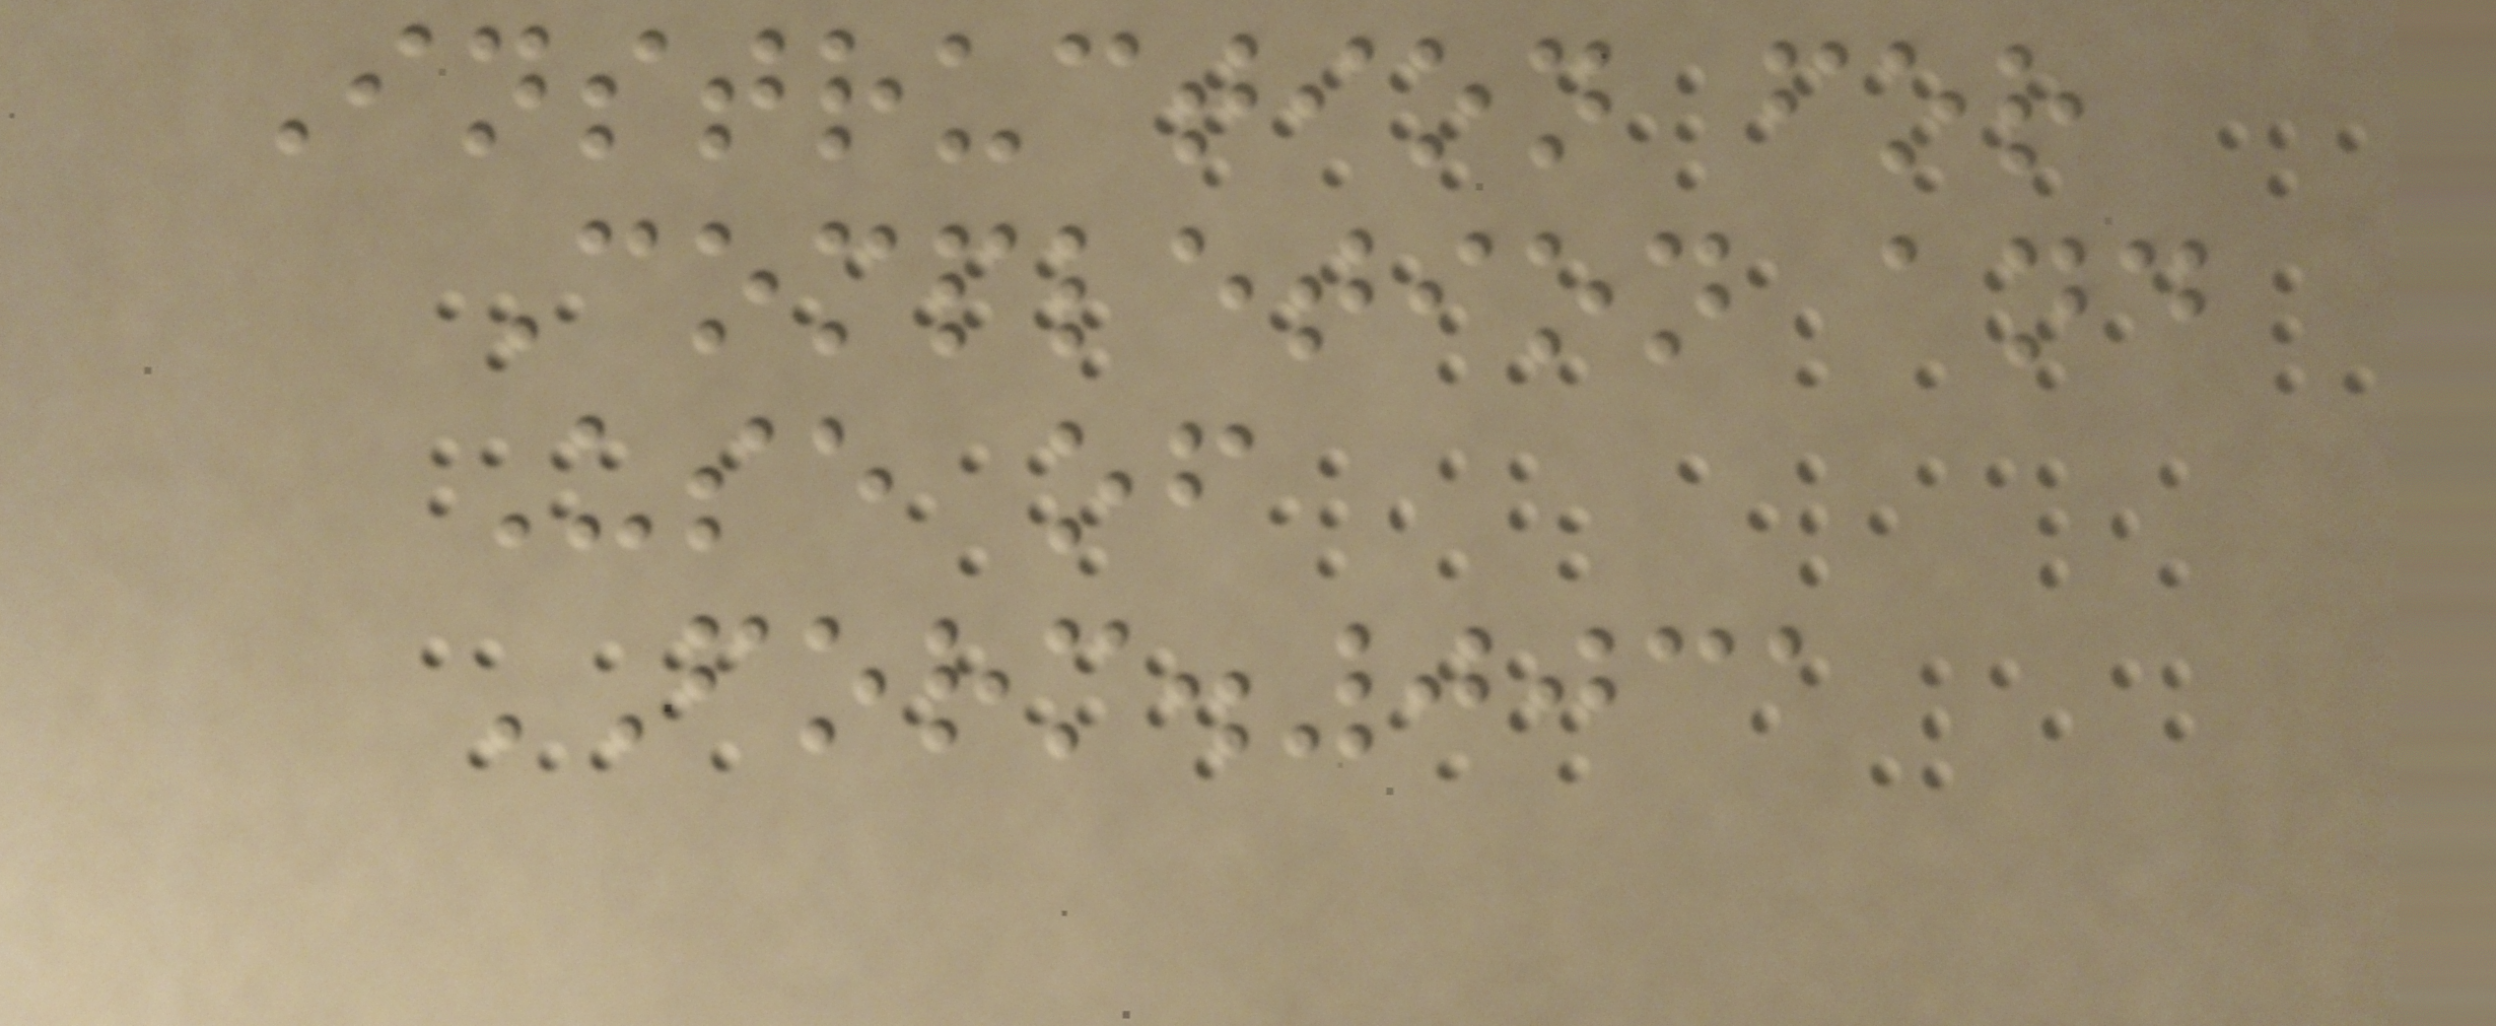Instruction for
Completion and
Use of
FORM.0031
